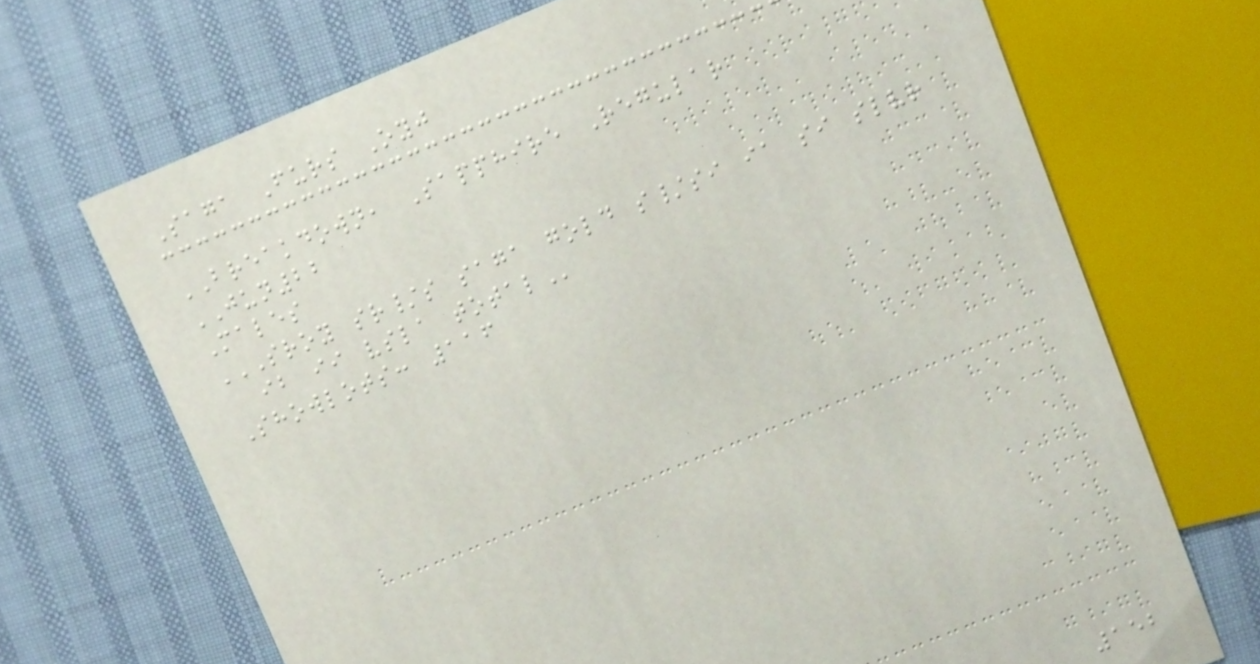Saga Furs Oyj
BREAKDOWN, Sapphire Regular
JUN22
Males
SROY SR/S SAGA GOLD S/SI IA SI SLVR
IB II VSLA TOTAL
Showlots: 116
152
